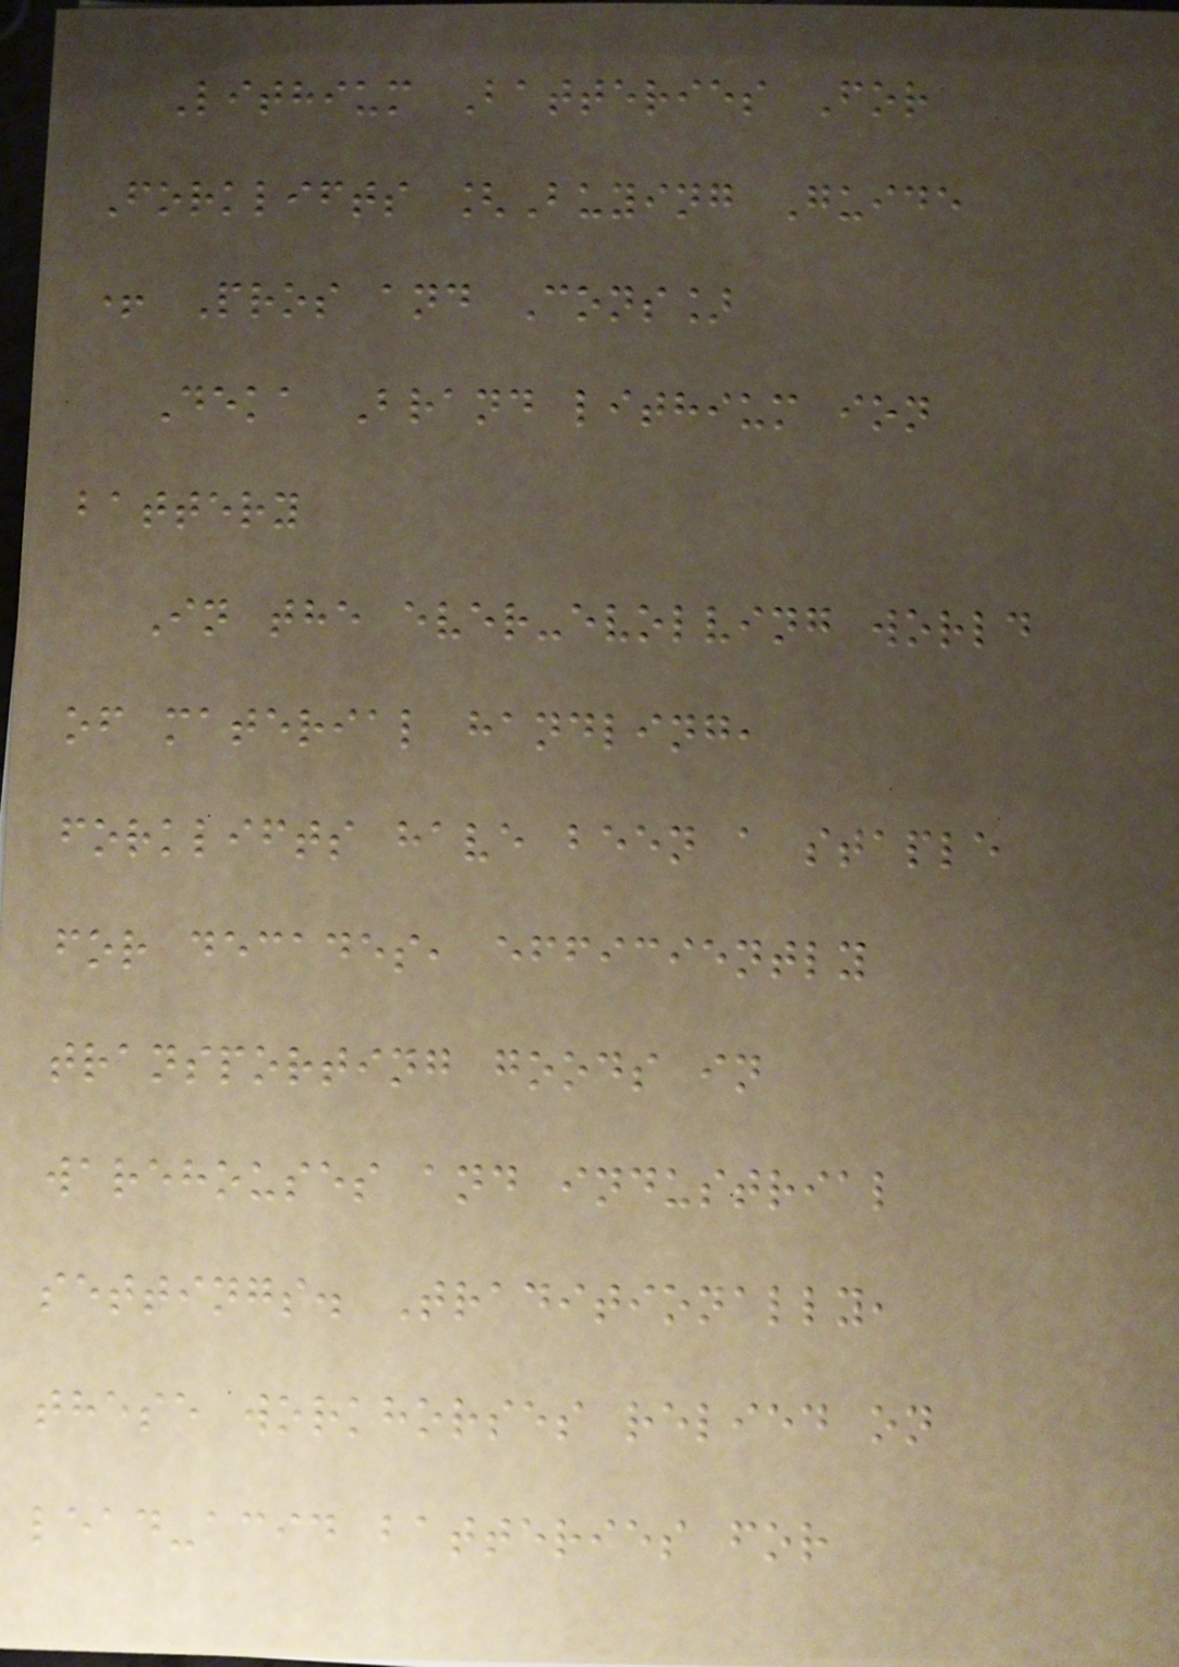Lithium Batteries For
Forklifts [Buying Guide
+ Pros and Cons]
Deka Brand lithium ion
battery
In the ever-evolving world
of material handling,
forklifts have been a staple
for decades, efficiently
transporting goods in
warehouses and industrial
settings. Traditionally,
these workhorses relied on
lead-acid batteries for
